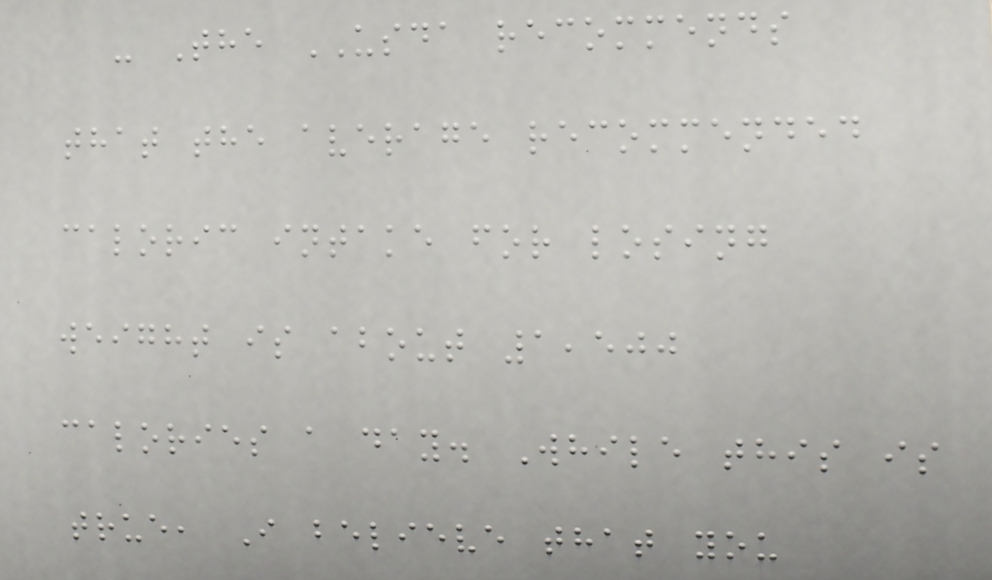- The USDA recommends
that the average recommended
caloric intake for losing
weight is about 1,500
calories a day. While this is
true, I believe that you
